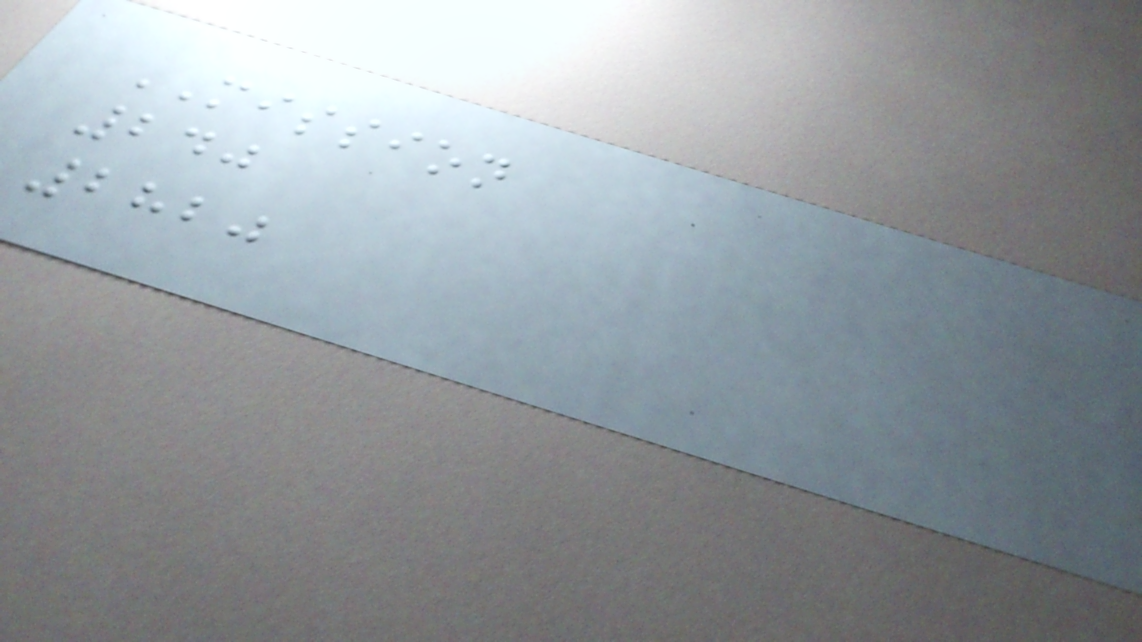MISSION
240
2820
